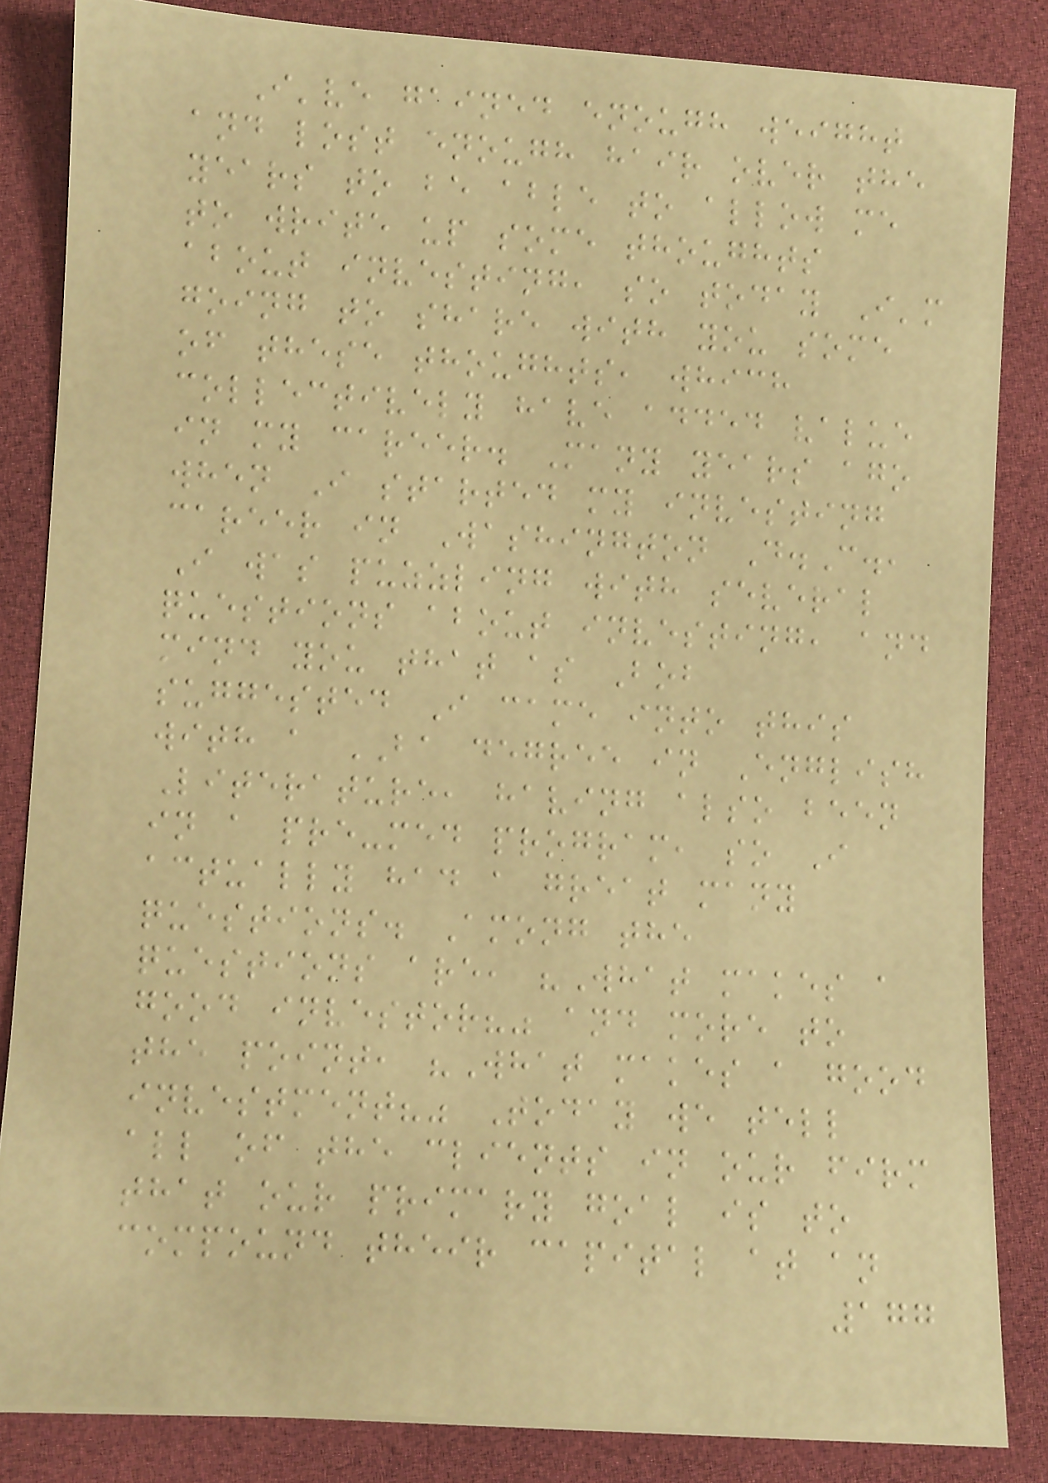I've gained enough weight
and lost enough hair over the
years to be able to allow me
to write up some thoughts
about investing, so today I'm
going to share with you some
of these thoughts, which
collectively have added value
in my career. Many years ago
when I started my investing
career in Washington D.C.,
I was puzzling with several
questions about investing, and
mind you that as Bob
suggested I came into this
with a BA degree in English
Literature, having also been
in a pre-med program, so I
actually had a great many
questions. Among the
questions are, "What makes a
good investor?" and more to
the point, "What makes a good
investment?" Today we tell
all of the clients in our firm
that our primary goal is to
compound their capital at an
177
